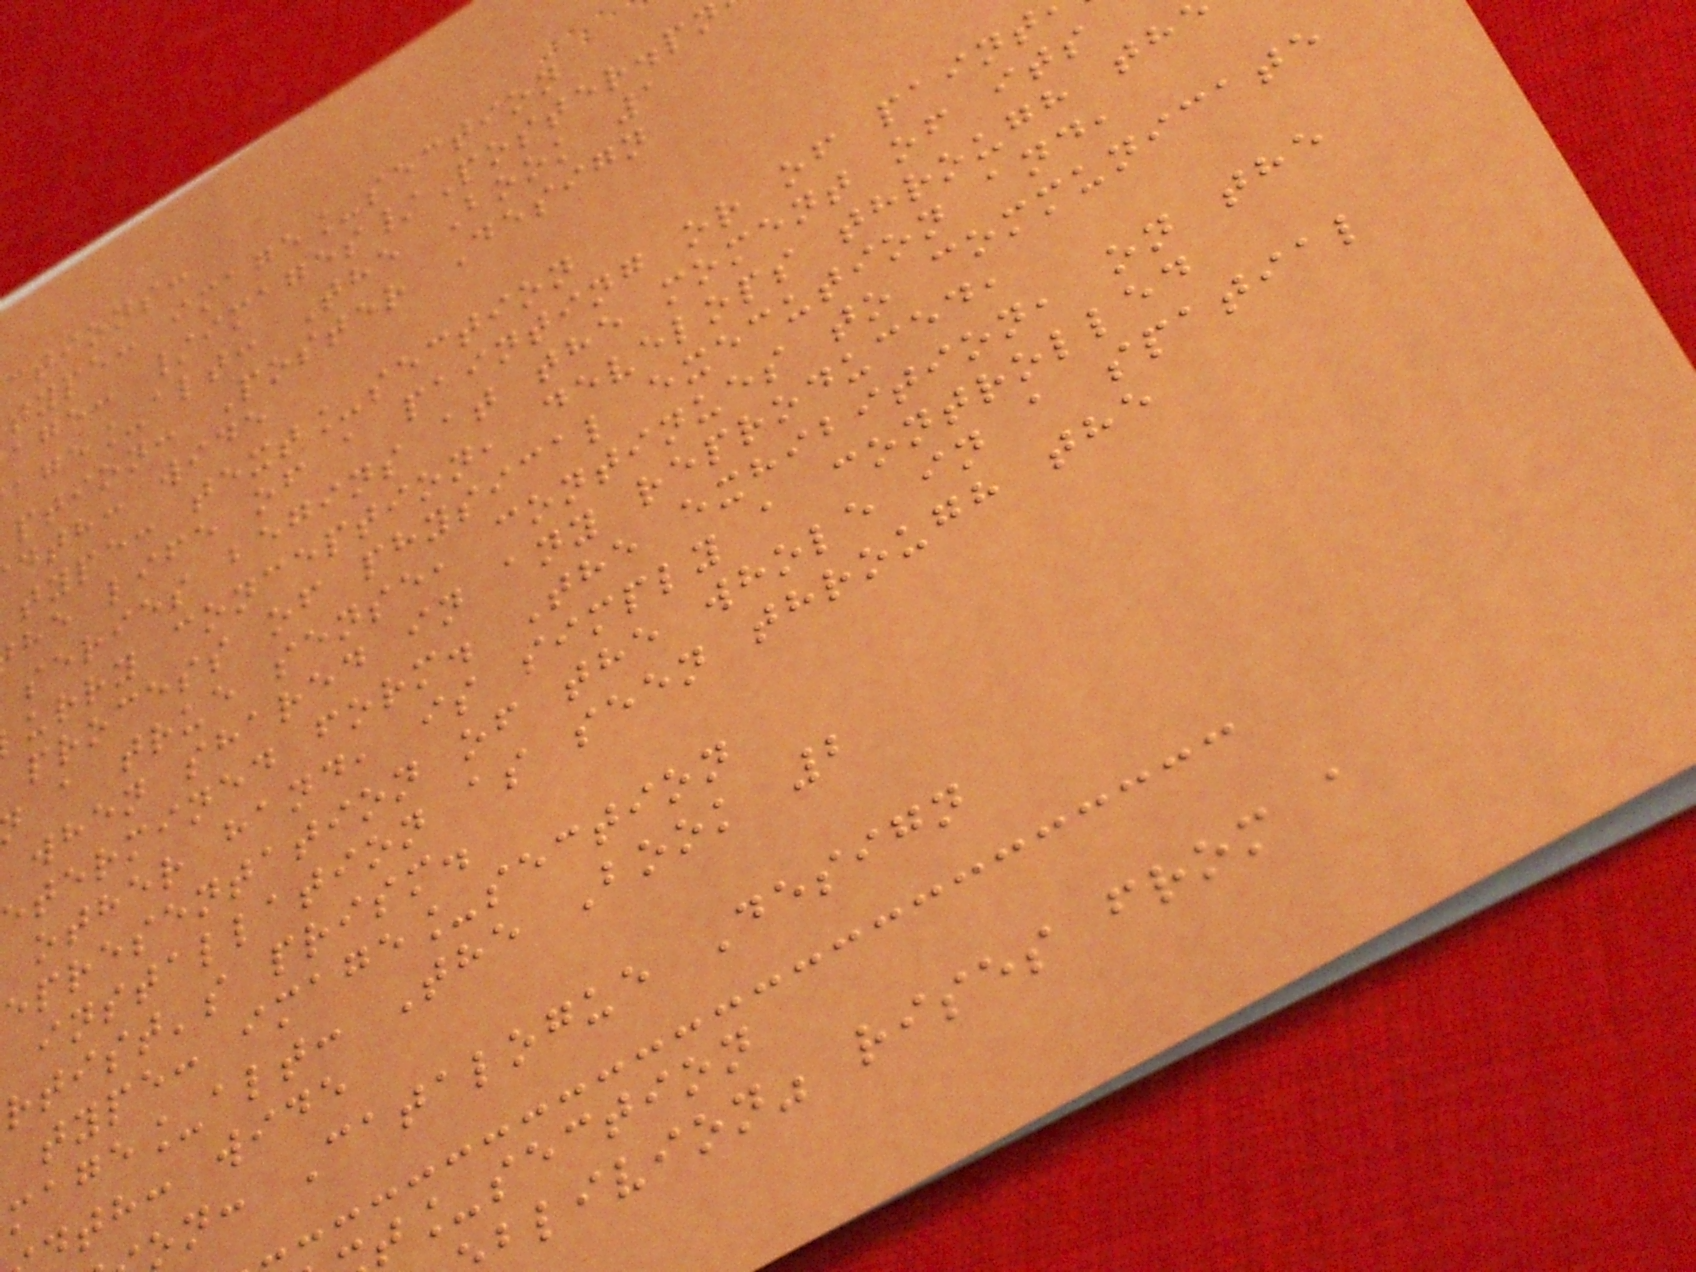ctions:
type: image_section
age: /images/Poster.pn
age_alt: The Book 1
ption: Poster Design
dth: wide
type: text_section
he life of a painting or of paint
series begins at the moment of its
urry conception, develops through th
process of physical execution and,
a true sense, continues to communicate
when shared in any reproduced,
etermined form. The exhibition, on the
other hand, is simply a controlled
epresentation of the whole in a spatial
installation as seen through the
rtist's prism.
type: image_section
mage_alt: The Book 2
th: wide
on: Catalogue Design
t_section
blivion" rises from a
